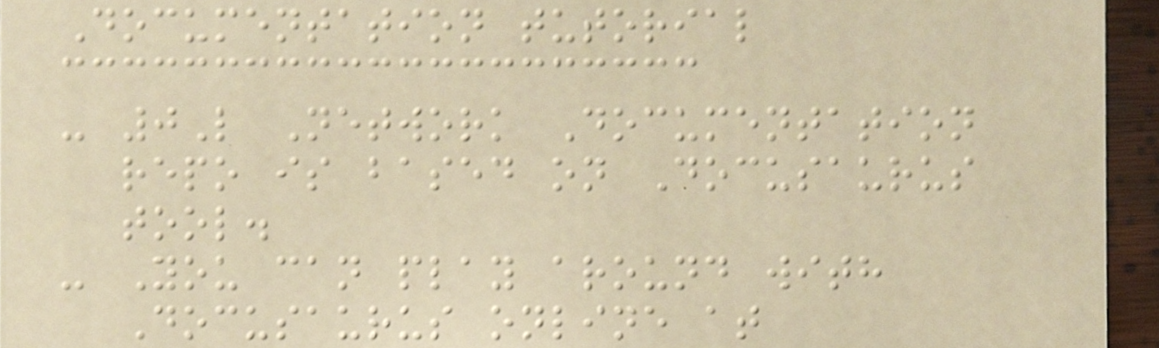Documentation tutorial
- 0L Network Documentation
repo is based on Docusaurus
tool.
- You can play around with
Docusaurus online at
